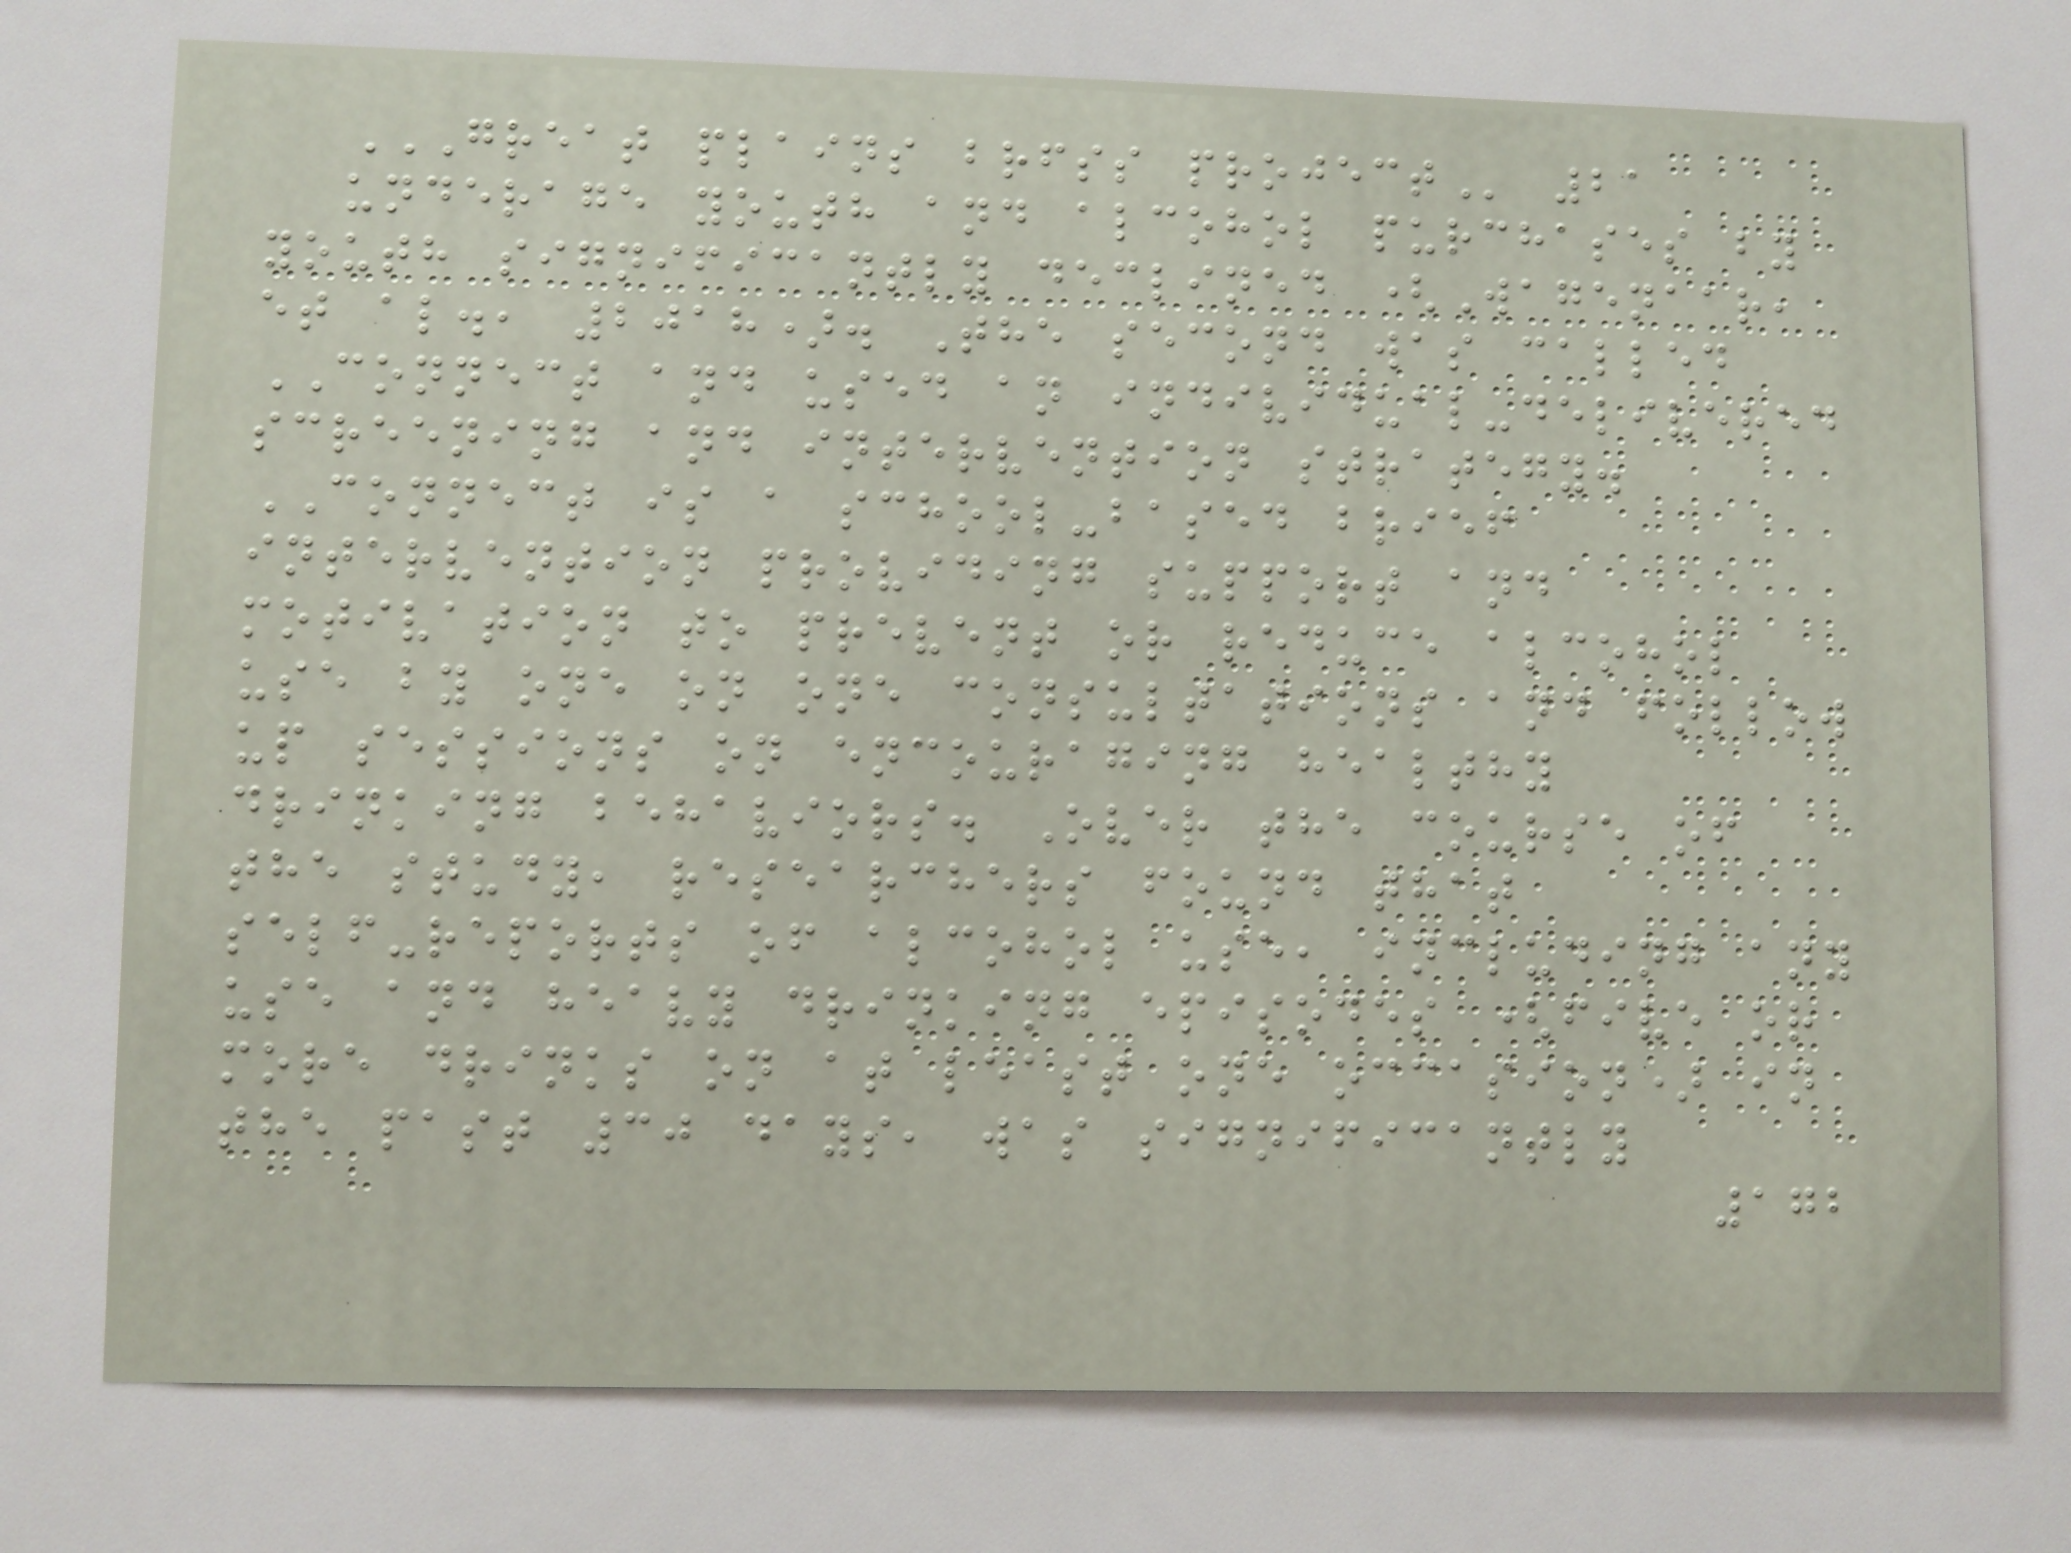GREAT PLAINS BRFSS PROJECT 21
underage youth and alcohol purchases by
youth significantly declined (Wagenaar,
et al., 2018). The second was called
CONNECT and used an individual-delivered
screening and intervention strategy.
CONNECT is a school-based brief
intervention providing support and
motivation to prevent or reduce alcohol
use by one on one consultations and follow
up sessions on encouraging healthy
drinking behaviors. Over the course of
the study, researchers found that
self-reports of alcohol use, including any
use and heavy drinking episodes (five or
more drinks on at least one occasion) in
the past 30 days, was significantly
172
